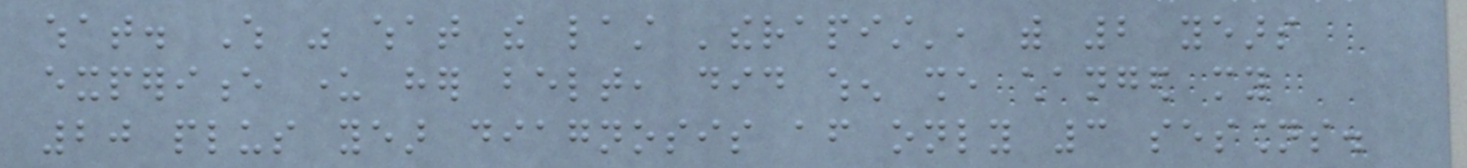what. Which was what the last 'therapist', with 2 years
experience under her belt, did when she changed my
20 plus year diagnosis after only 3 sessions.
